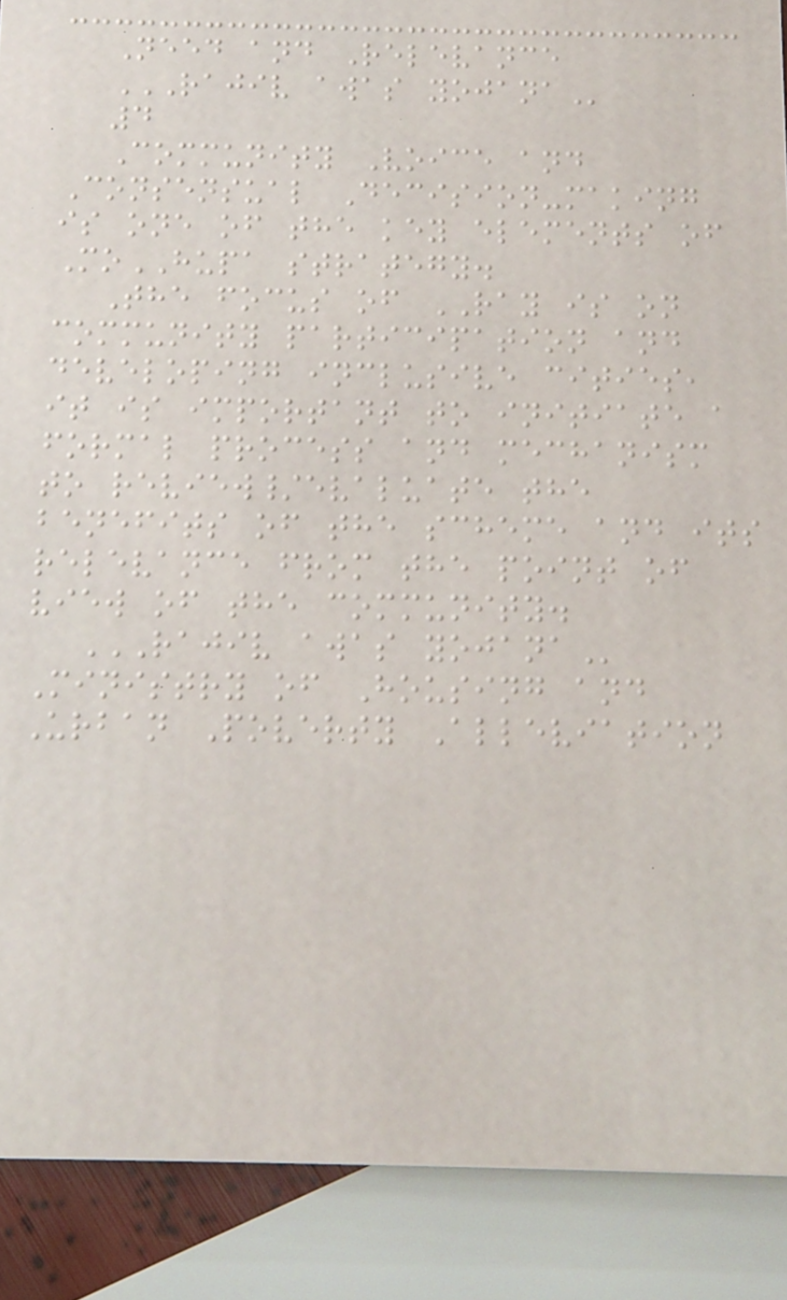Need and Relevance
RAJIV AWAS YOJANA
4
Community Voice and
Consensual Decision-making
is one of the key elements of
MoHUPA strategy.
The focus of RAY is on
community participation and
developing inclusive cities,
it is important to initiate a
formal process and mechanism
to review/evaluate the
benefits of the scheme and its
relevance from the point of
view of the community.
RAJIV AWAS YOJANA
Ministry of Housing and
Urban Poverty Alleviation
